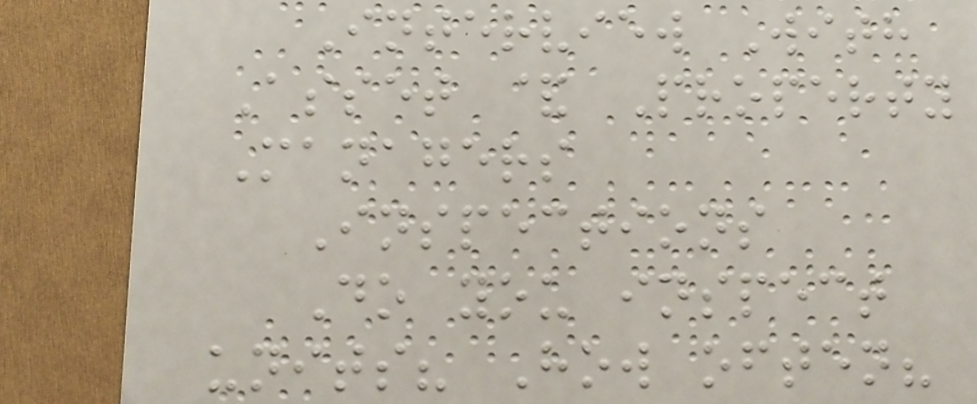Interview With
Asset & Property
Managers
Inspections
Do you inspect
units? How often?
